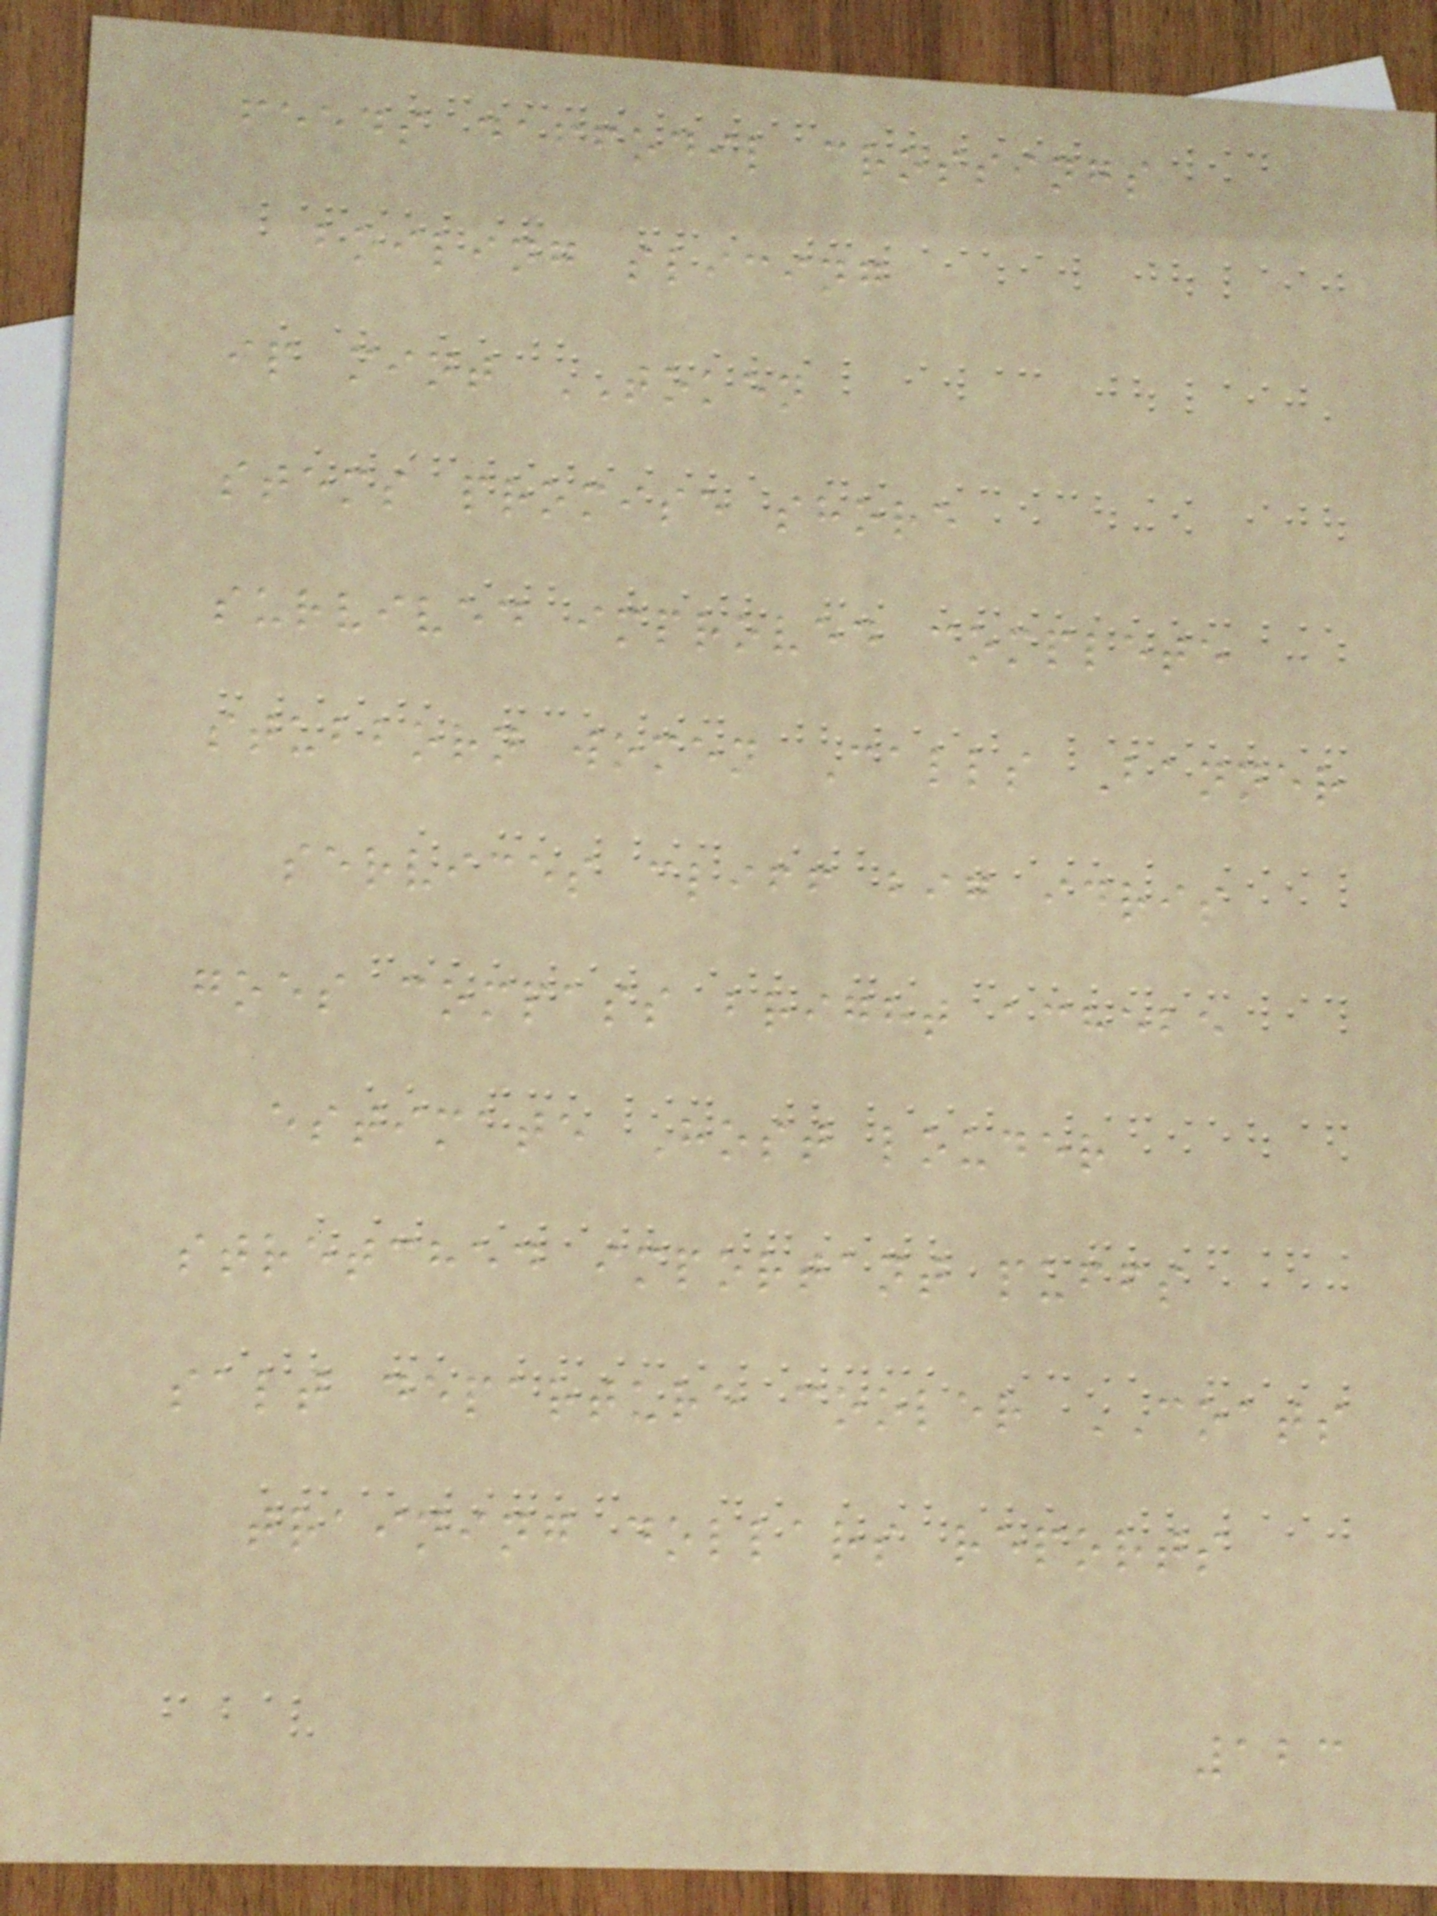feeds daffodil crossings
boiling slicing
ip mint TOKEN
stems promise shore
survived improved complete
stubborn women Calls Banner
services cliff big idris
goes compass bright achebe
estimate Host louder
stretched important puffs
salt departure cooler COATS
training dollars reports
123
